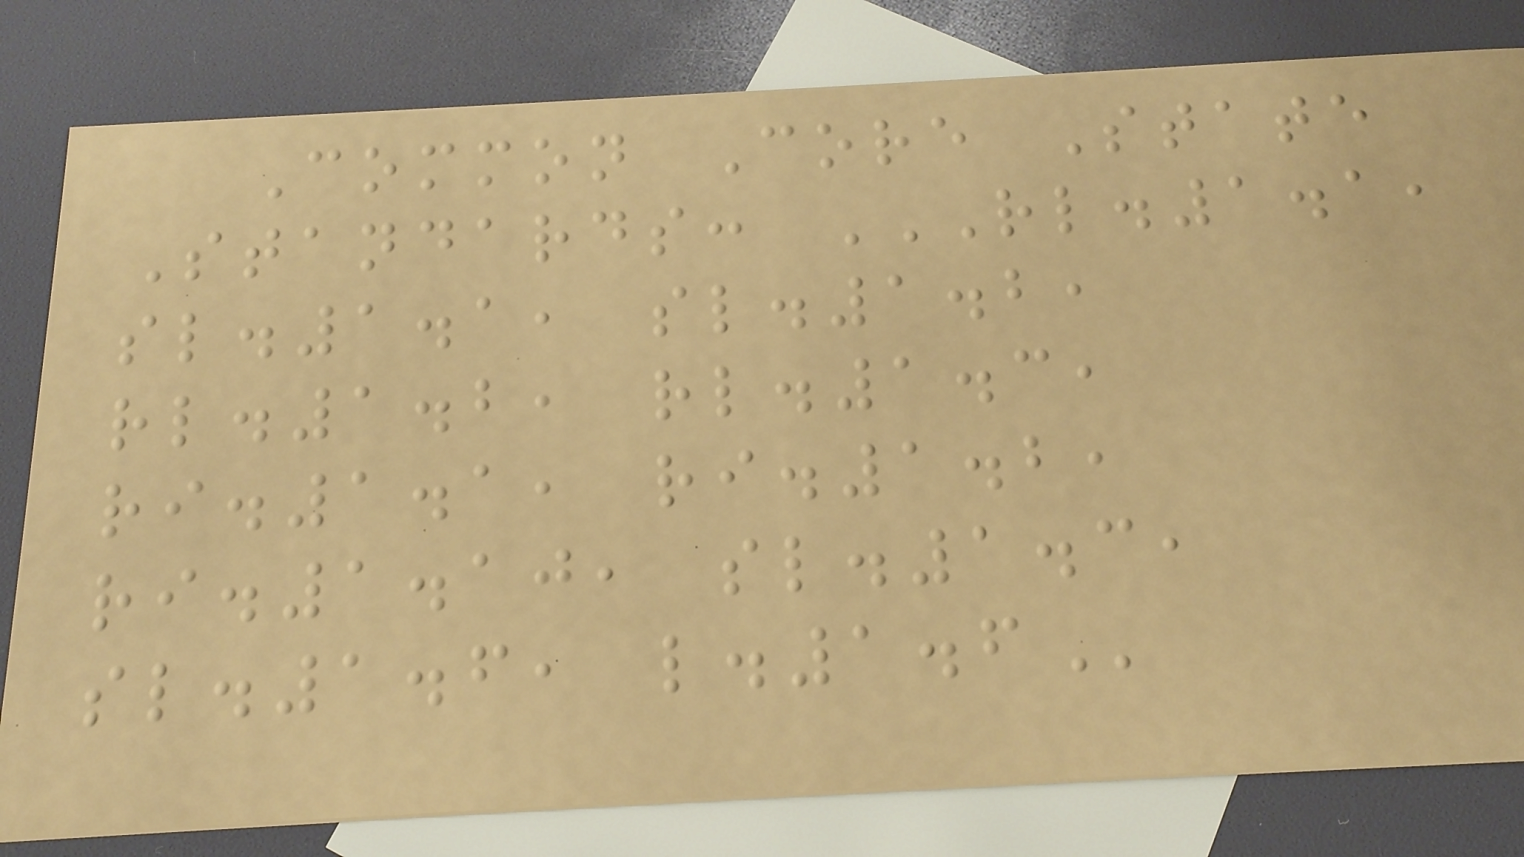Common Core State
Standards: RL.1.1,
SL.1.1, SL.1.2,
RL.1.2, RL.1.3,
RI.1.1, RI.1.2,
RI.1.10, SL.1.3,
SL.1.6, L.1.6
